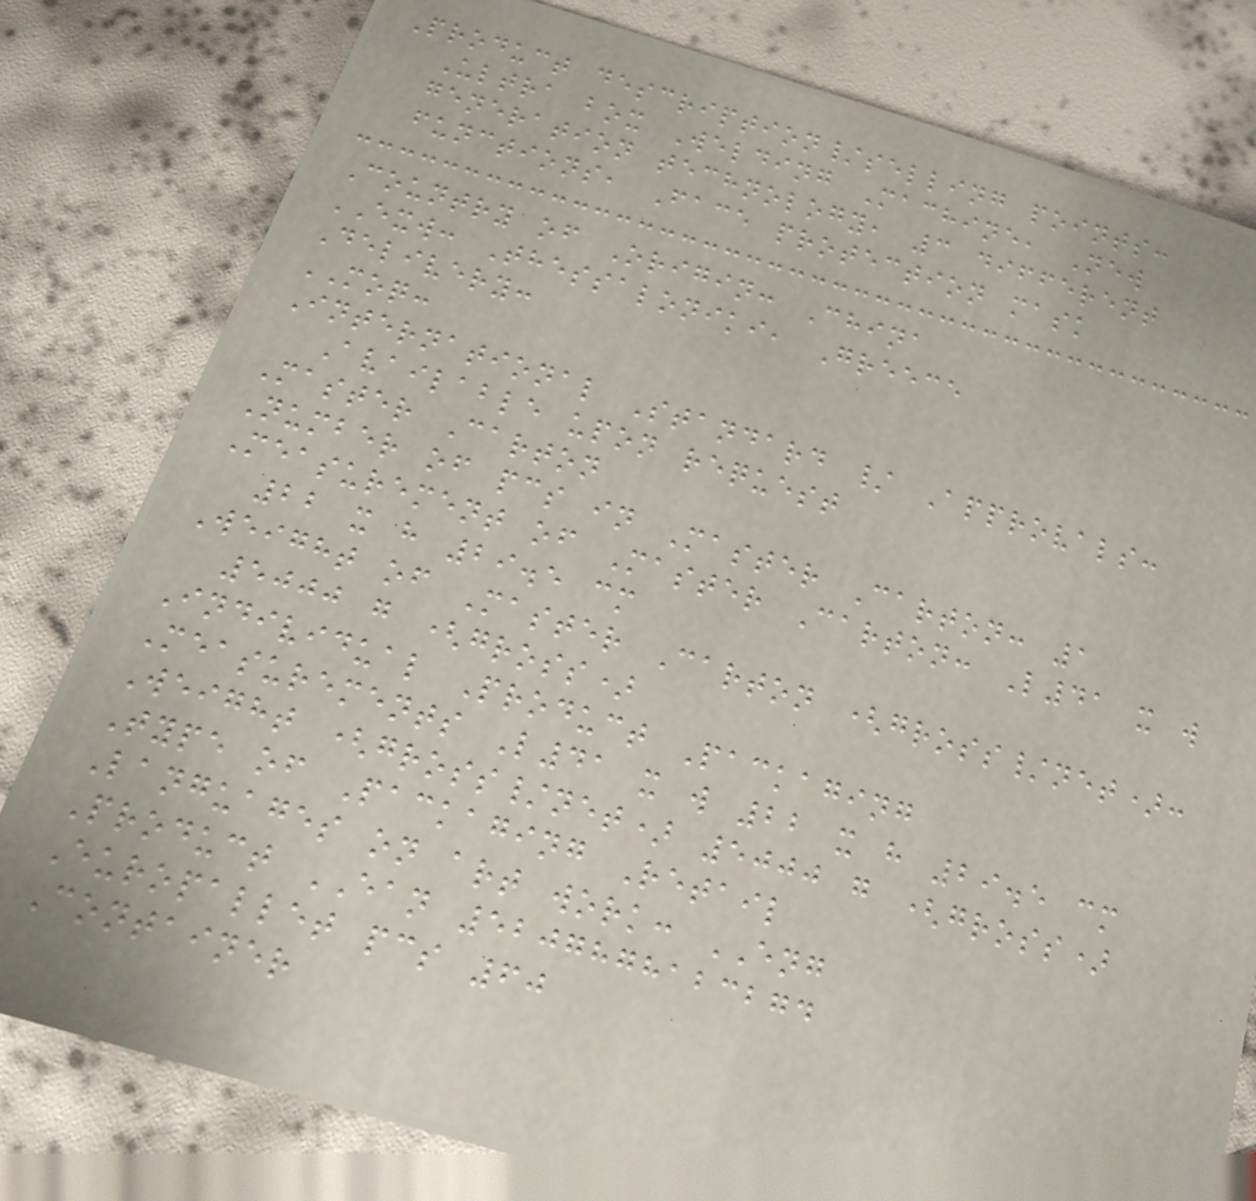Product description/selling points:
Ultra box Welding Machine, New
generation technology, 3 different
functions, Face protection mask
Country of Origin: China
EXW: Thessaloniki, Greece
Delivery:
MOQ:
International Standard / Approvals:
Available upon request
Master Carton
Number of pcs in Master Carton: 1
Measurement of Master Carton: L41 x w
22 x h 29.5 cm
Weight of Master Carton (gross/net):
5000 g (gross)
Individual Product Packaging
Measurements L41 x w 22 x h 29.5 cm
Weight (gross/net) 5000 g (gross)
Type of Packaging Retail
Languages on art work: ENG
Product EAN 5207878123274
Europallet pcs 60
Container
